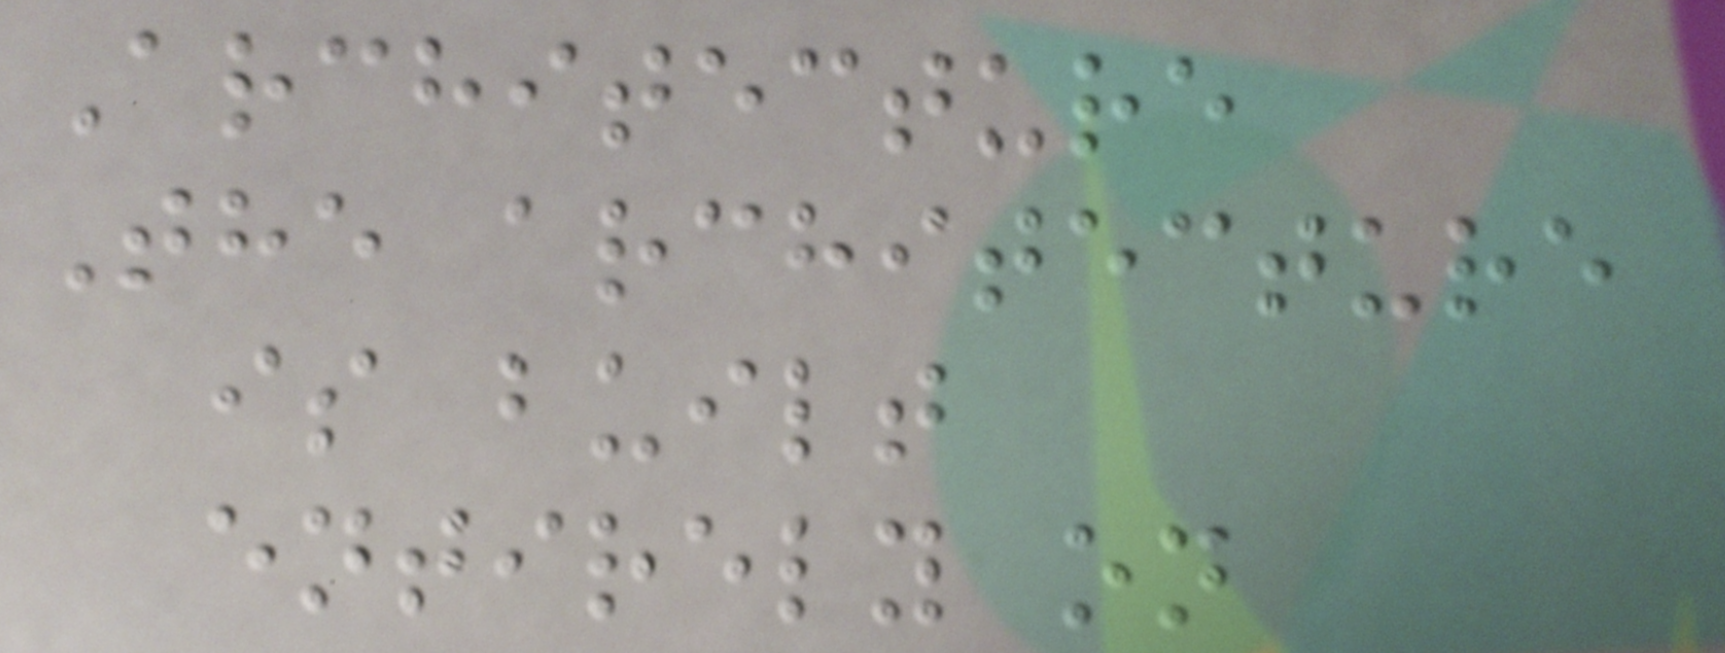Architecture
The architecture
is built
entirely on
